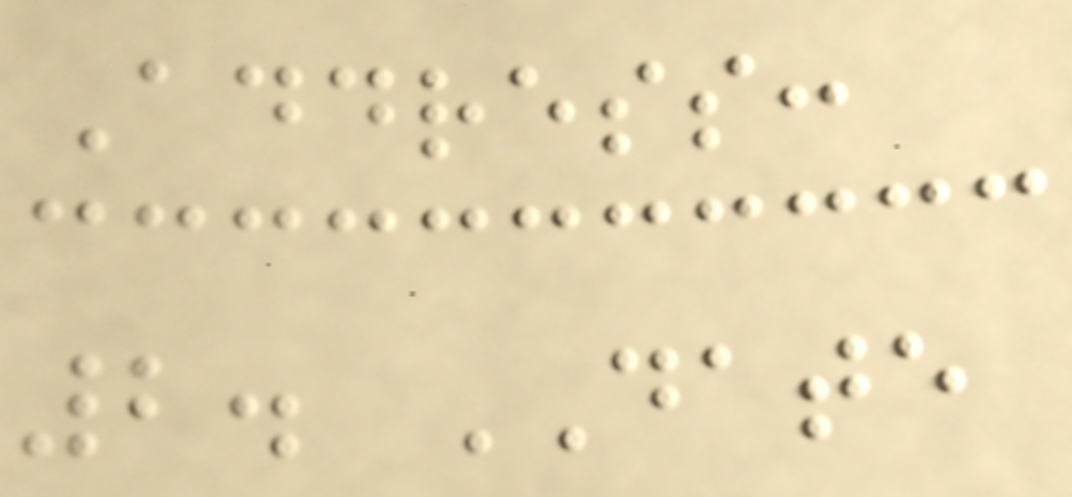Address:
2. DATE
